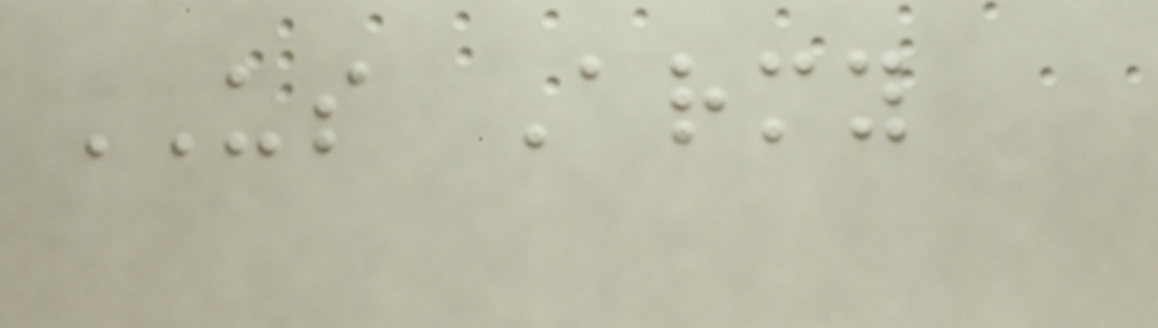US Army
